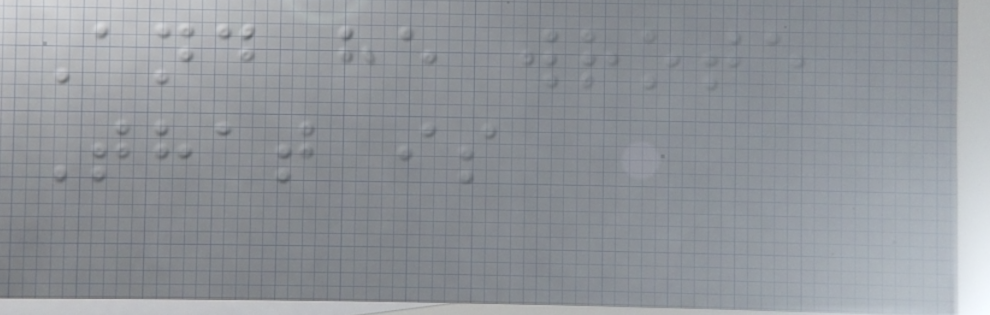And he wrote
That is
